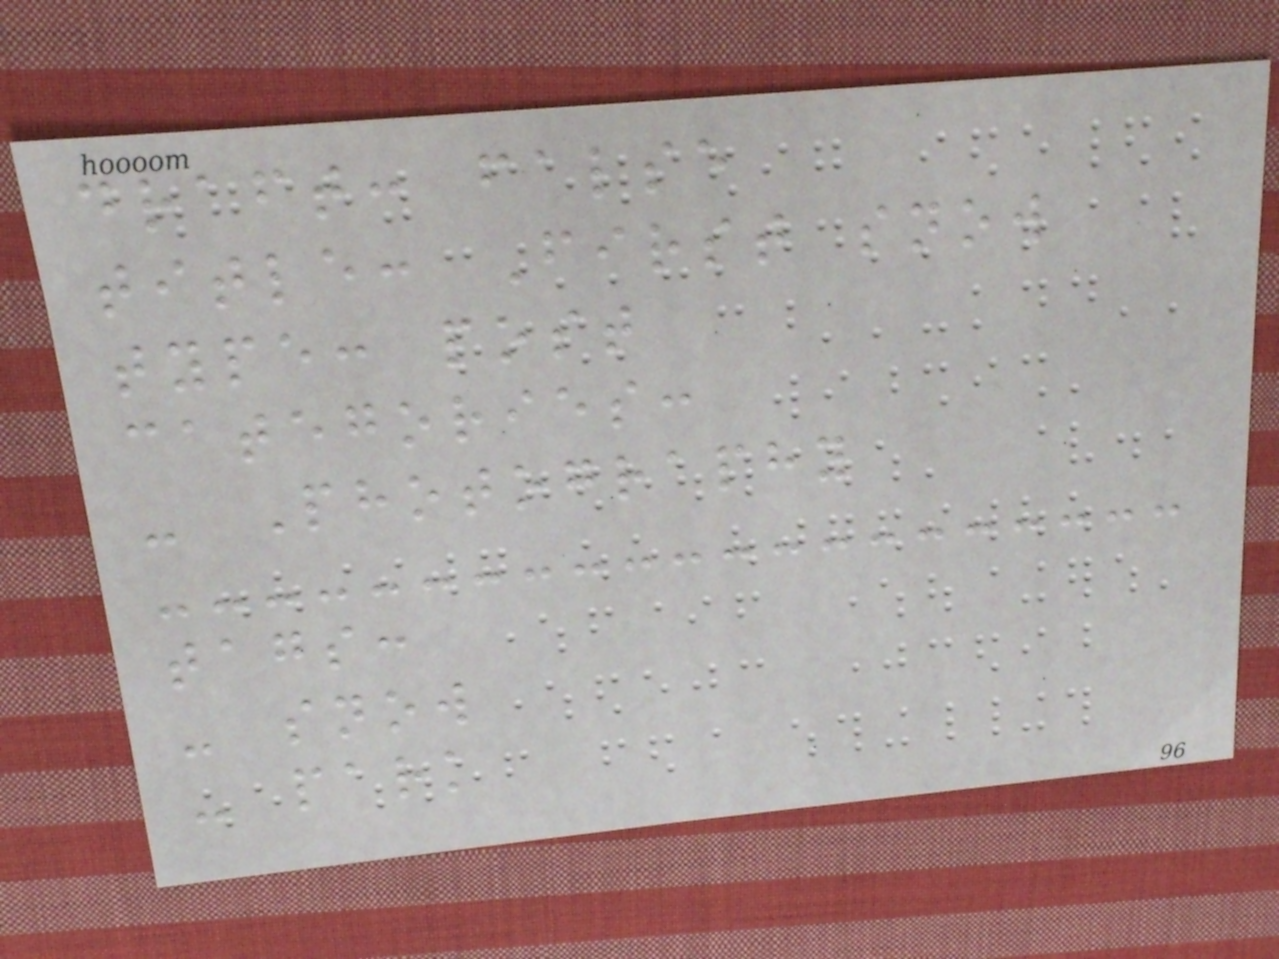draft: false
title: First snow
type: post
categories:
- Photography
tags:
- snow
- park
